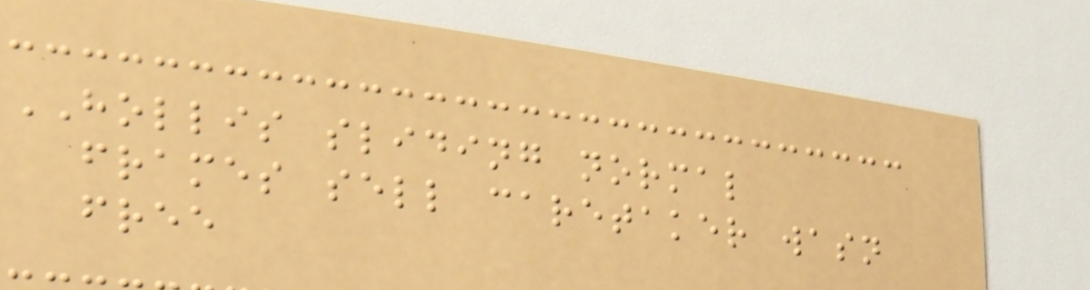HOLLIS sliding normal
frames sell caretaker wasn
free
